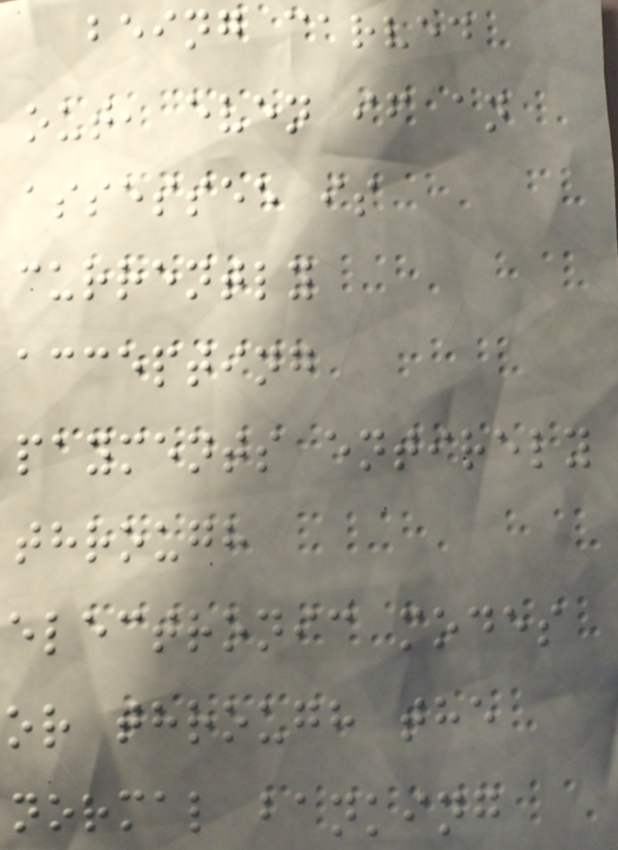being carved
out, even if an
assessee is
currently
accepting
payments entirely
through
electronic modes
or through the
normal banking
